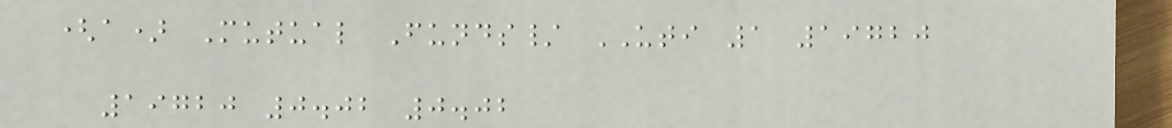(a) Mutual Funds/ UTI 1 19720
19720 0.02 0.02
